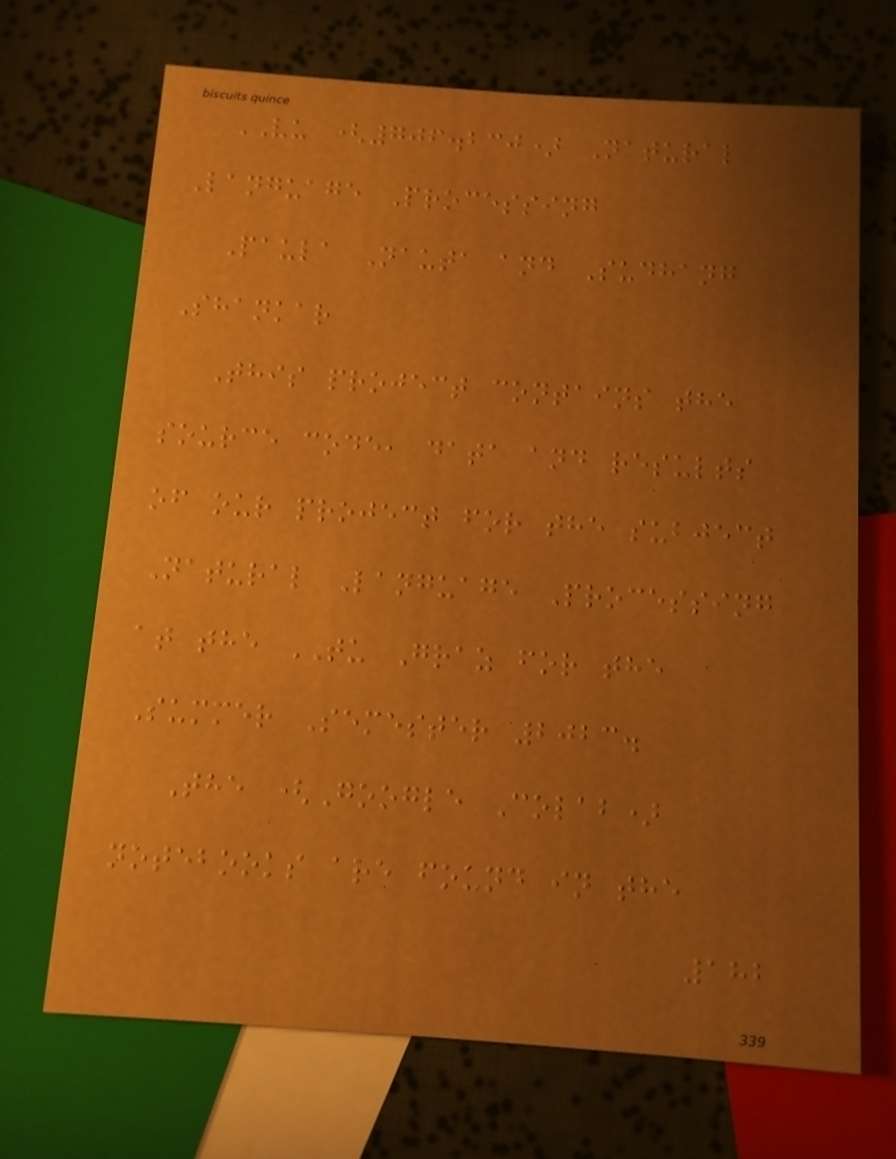VU (706.230) Natural
Language Processing
Paula Nauta and Sudhang
Shankar
This project contains the
source code, data and results
of our project for the subject
Natural Language Processing
at the TU Graz for the
Summer Semester 2023.
The (Google Colab)
notebooks are found in the
182
